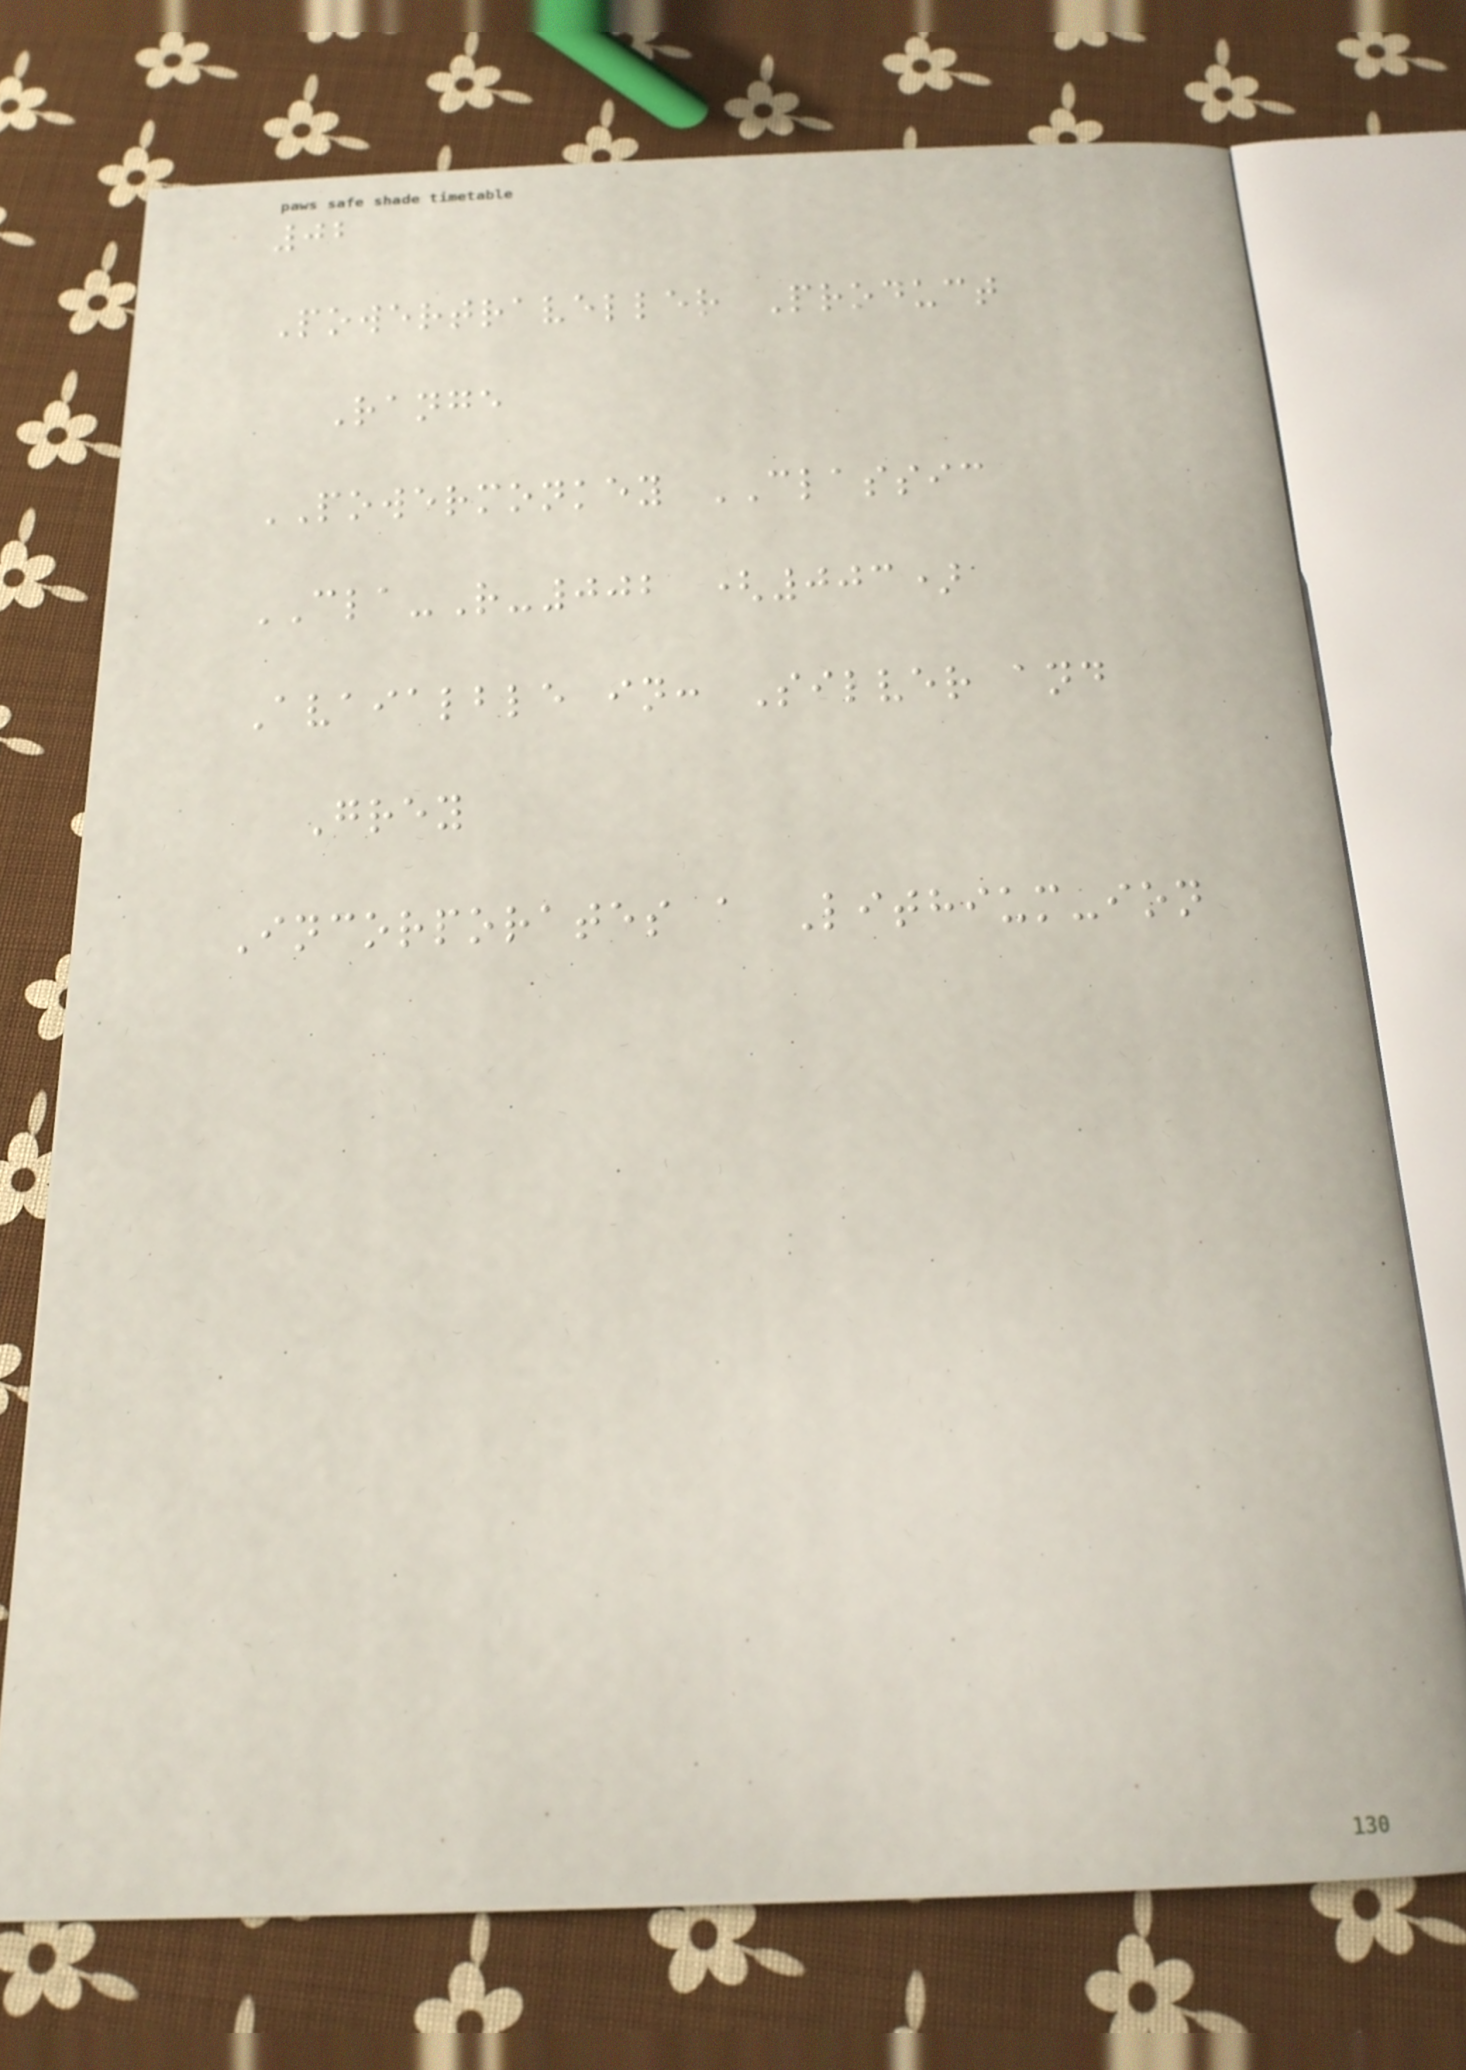02
Powertraveller Product
Range
POWERMONKEY CLASSIC
CLA-R-002 (003)
Avaialble in: Silver and
Grey
Incorporates a Lithium-ion
